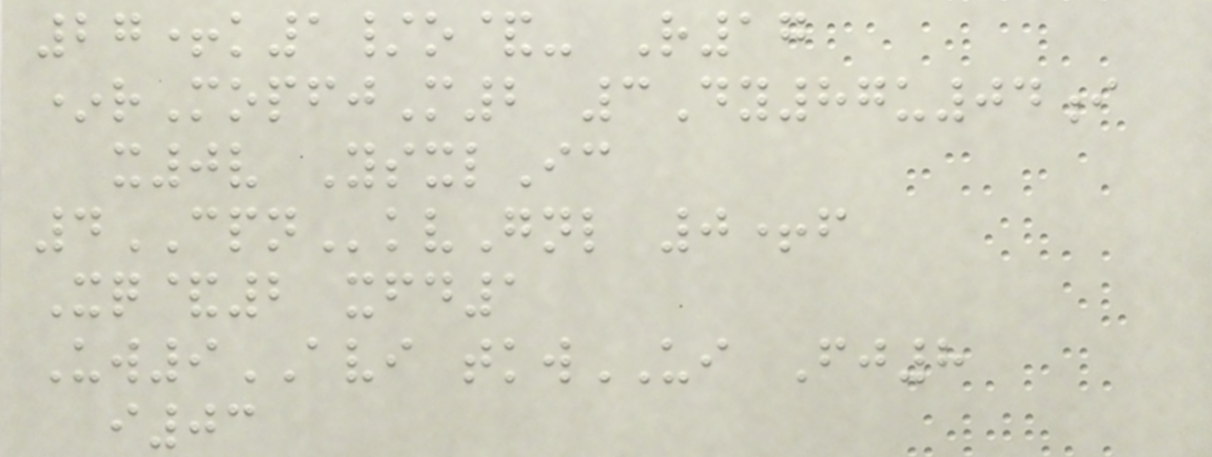27+k1/o&- R17
*rMopfjM2 3Dy87u04i
x0v YsxlIc
4CPNkvGnl 0+f
Xq&2 xfd1
Uw9AVI tkwUI Fj8
i03
